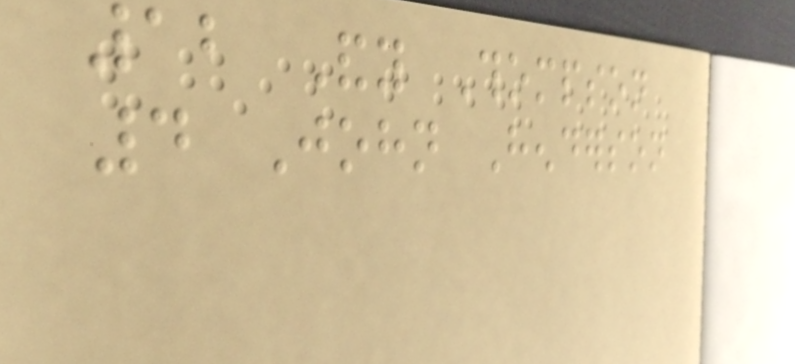12 Andy Thompson
4 John Henderson
